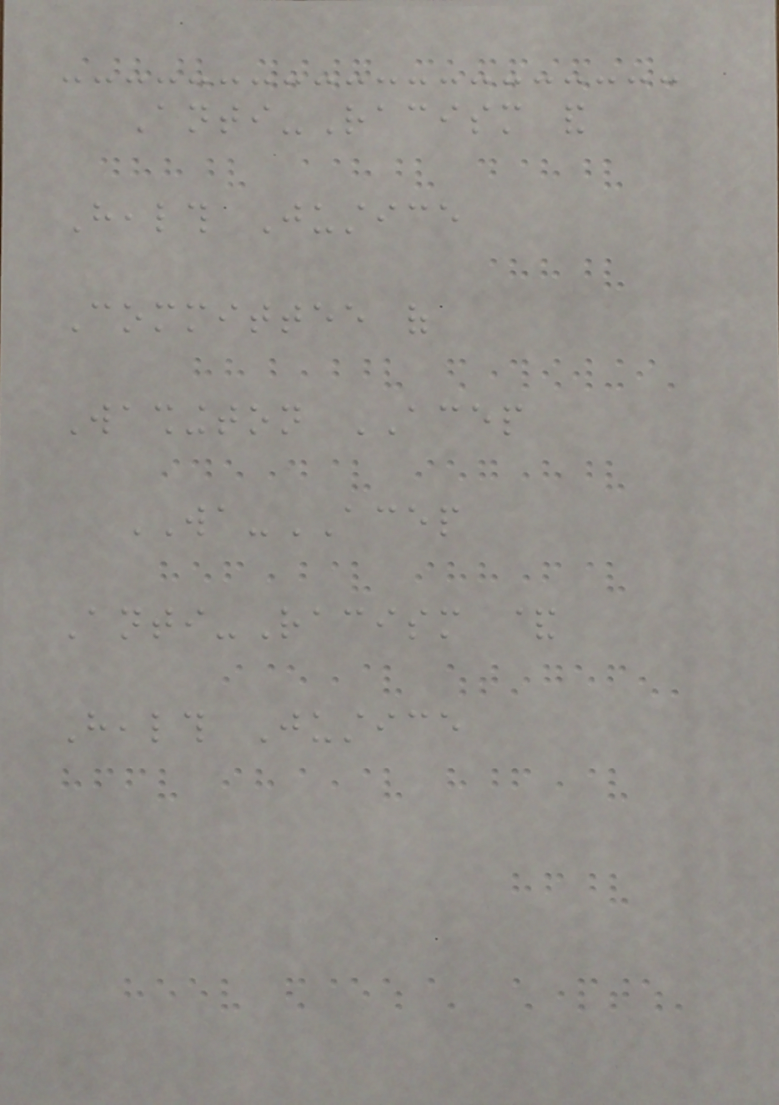Anti-Racism and
Health Justice
Committee of
Washington ACEP
WA-ACEP
Anti-Racism &
Health Justice
